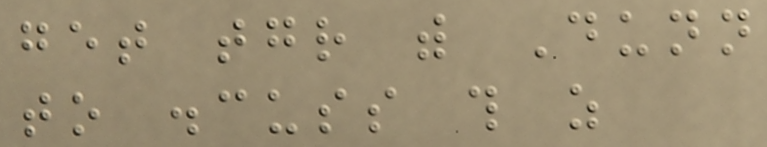get together with Dunn
to discuss this as
